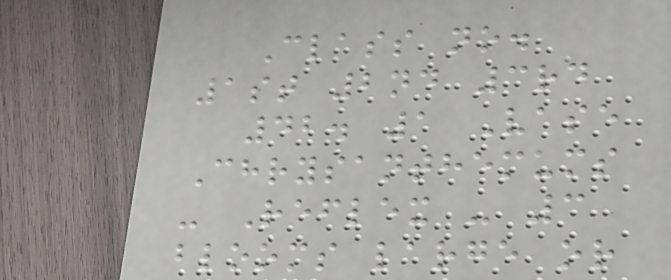Class no.
1st 2nd 3rd
42. 1 Vase
Chrysanthemums
- Reflex - 3
blooms large or
